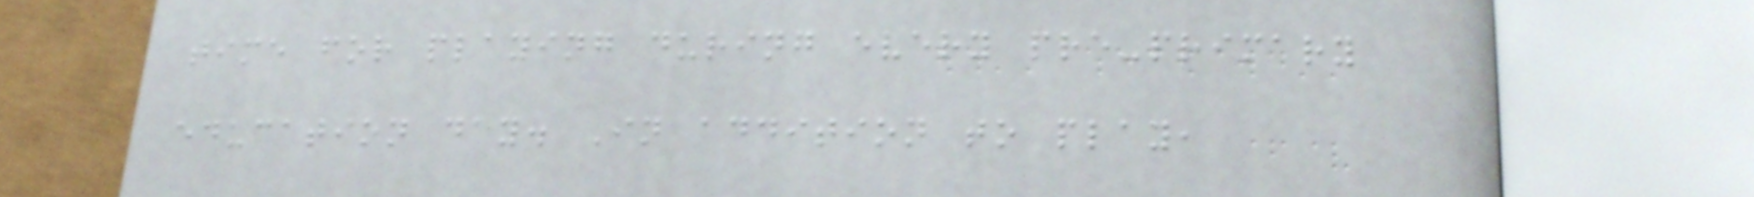time for playing during every pre-primary
education day. In addition to play,
